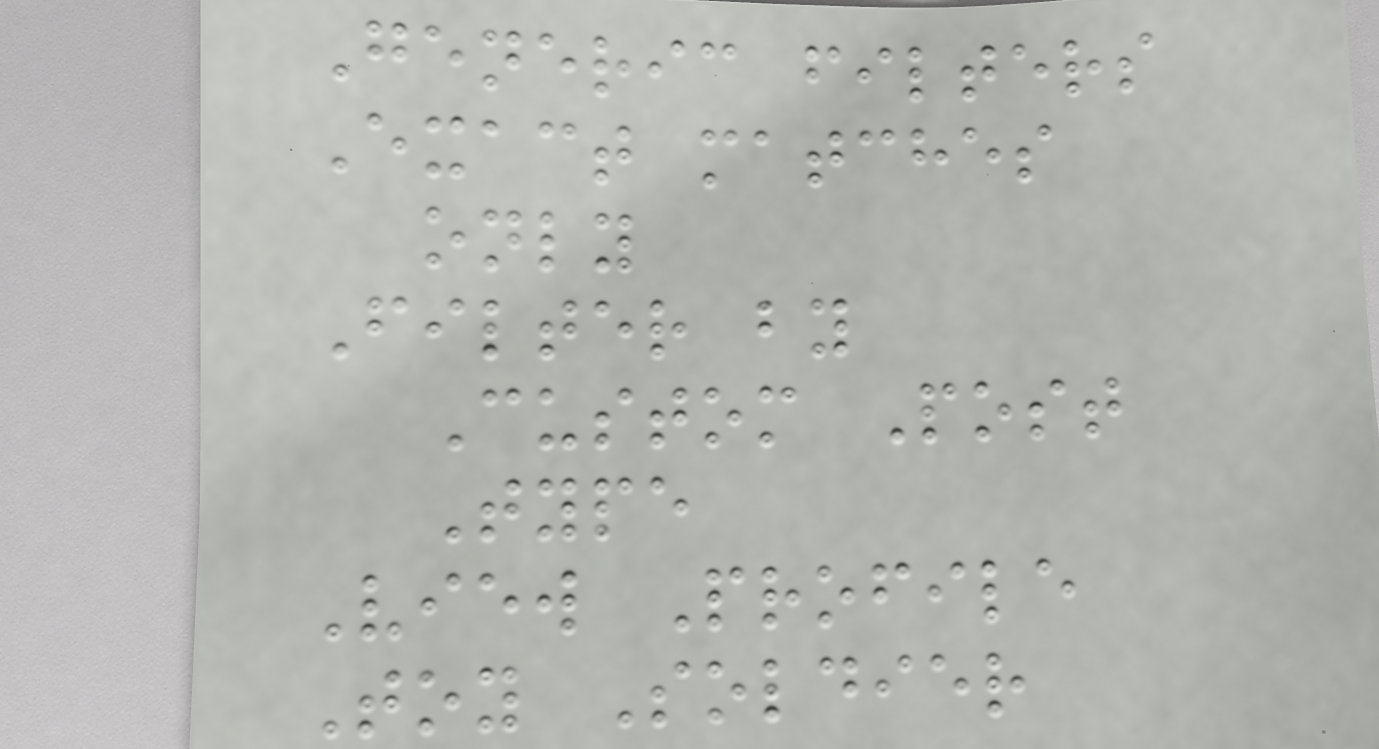Generic filters
Exact matches
only
Filter by
Custom Post
Type
View Profile
Toy Soldier
